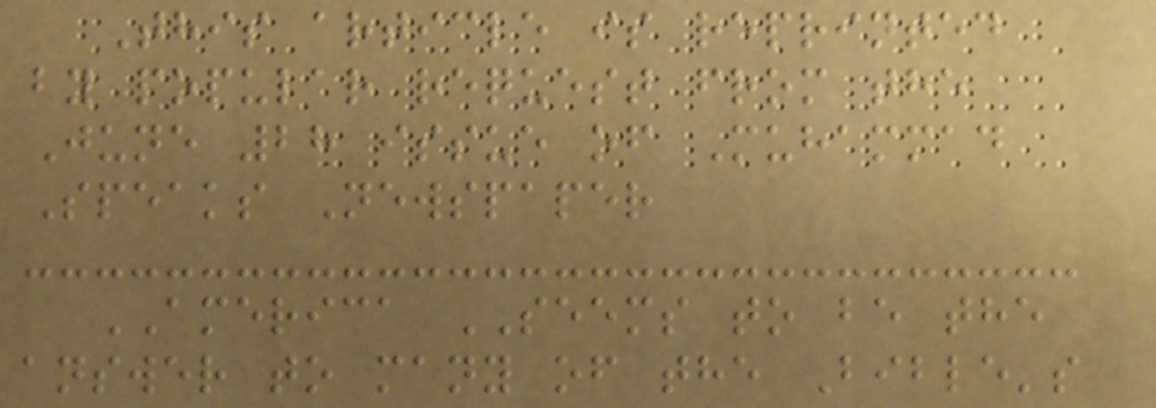This article is reprinted
by popular request from the
June 28 issue of Muhammad
Speaks Newspaper
AMERICA SEEMS to be the
answer to many of the Bible's
